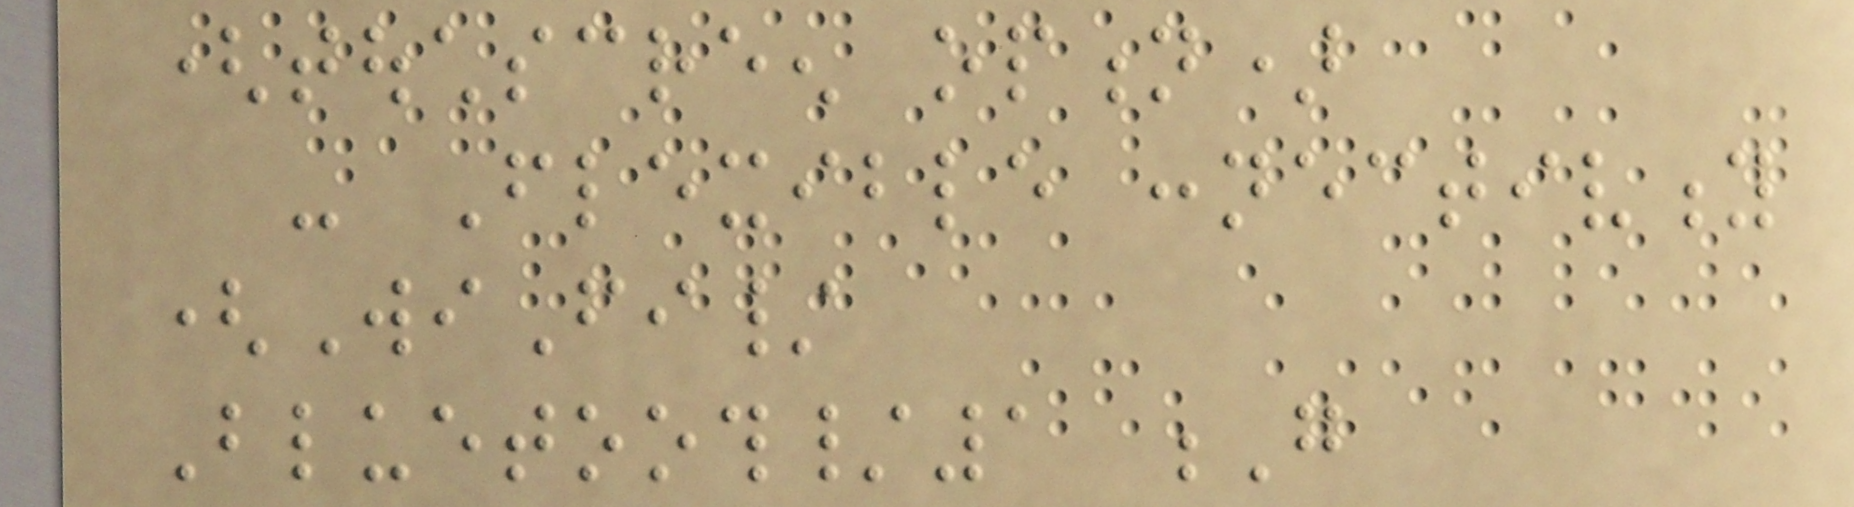(touchscreen option)
- Flexible connectivity
(WiFi/
Bluetooth/1 G
